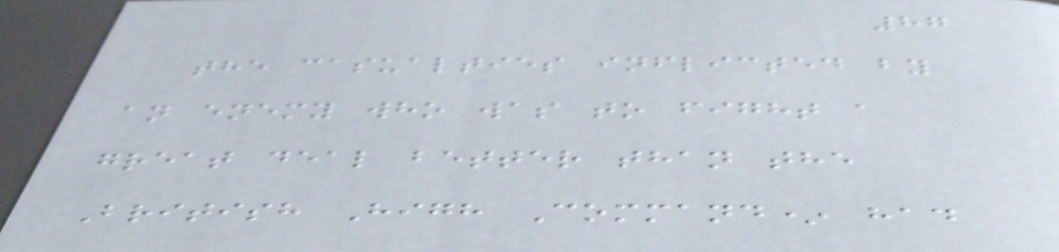87
the casualties inflicted by
an enemy who was to fight a
great deal better than the
British High Command* had
